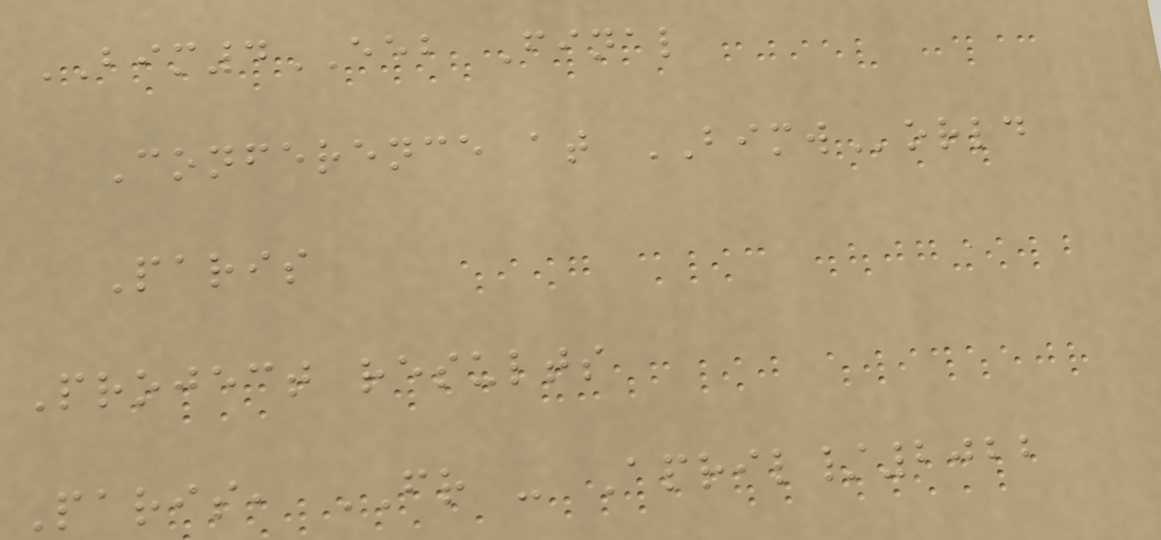BIM4EEB Final
Conference at BIMWorld
Paris
Project results
Paris, FR - April/2022
